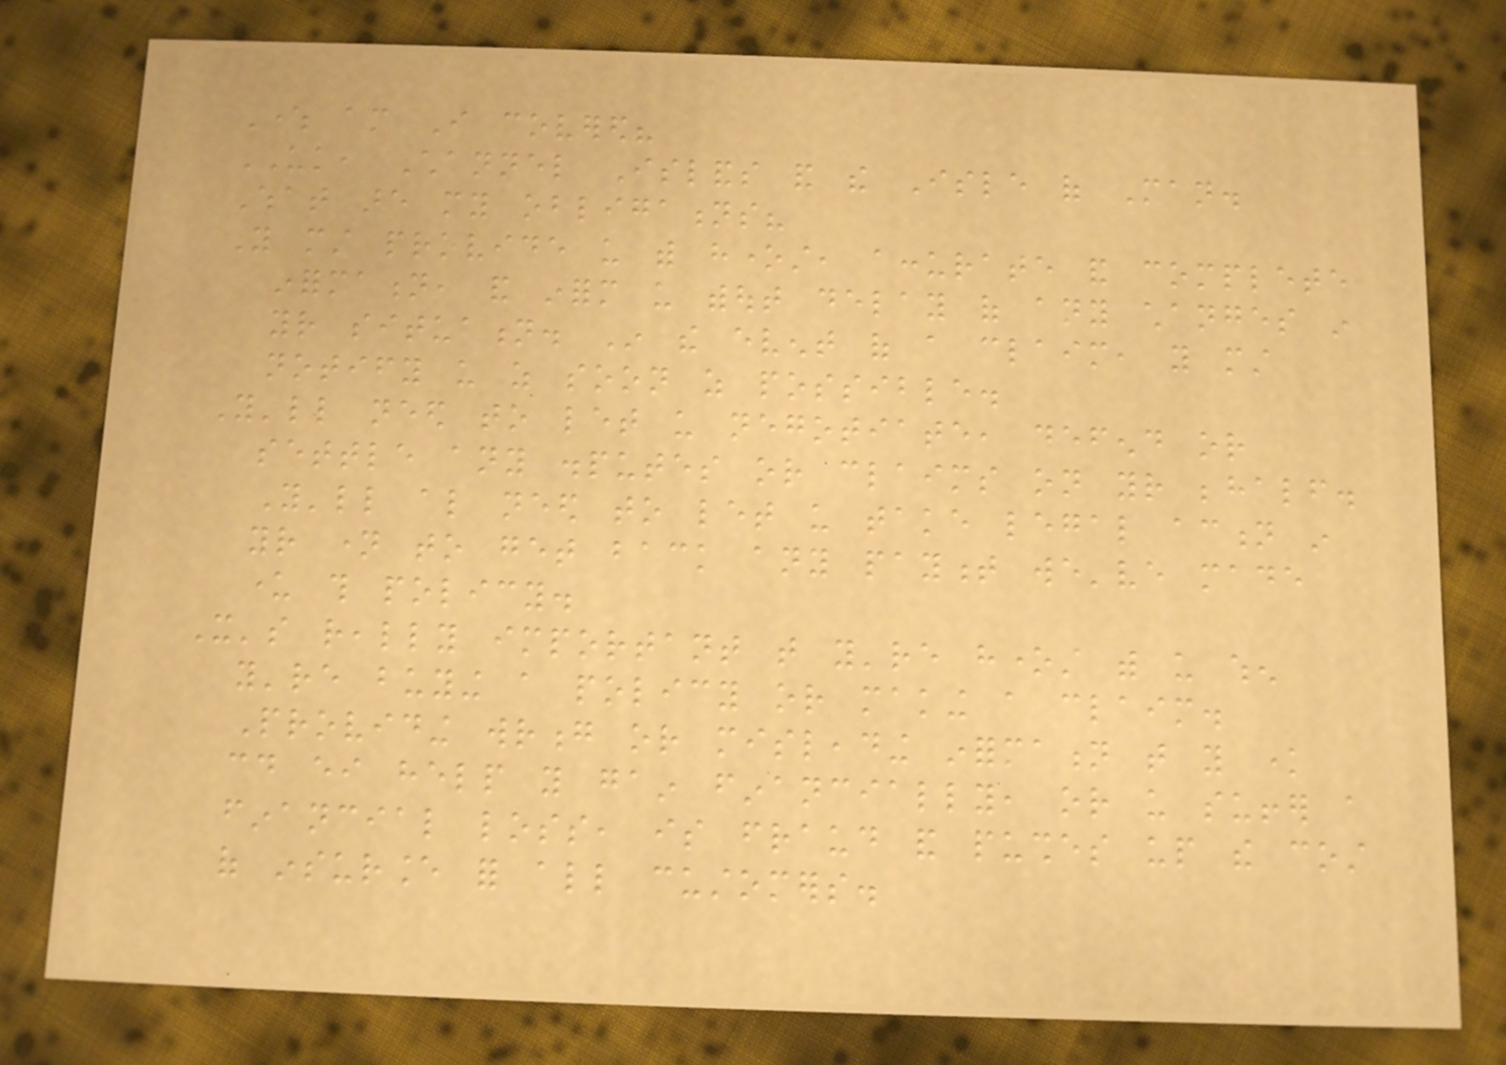Where am I covered?
UK, Channel Islands and the Isle of Man.
What are my obligations?
You must provide us with honest, accurate and complete
information, and inform us without delay of any changes in
your situation. In the event of a claim, you must
notify us as soon as possible.
You'll need to let us negotiate, defend or
settle any disputes or claims on your behalf.
You'll also need to let us take legal action in
your name to get back any payment we've made
under this policy.
It's really important that you're honest with us when
you're buying a policy or making a claim.
Providing wrong or misleading information that you know
could either help you gain financially, or us suffer a
financial loss, is fraud and pushes up the cost
of insurance for all customers.
